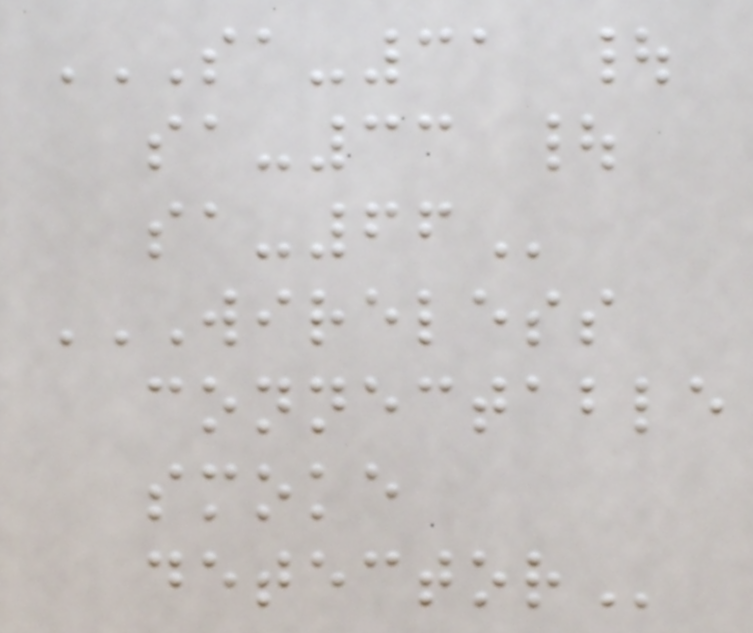SA-31 |
SA-33 |
SA-66
WIRELESS
CONNECTABLE
SMOKE
DETECTOR
